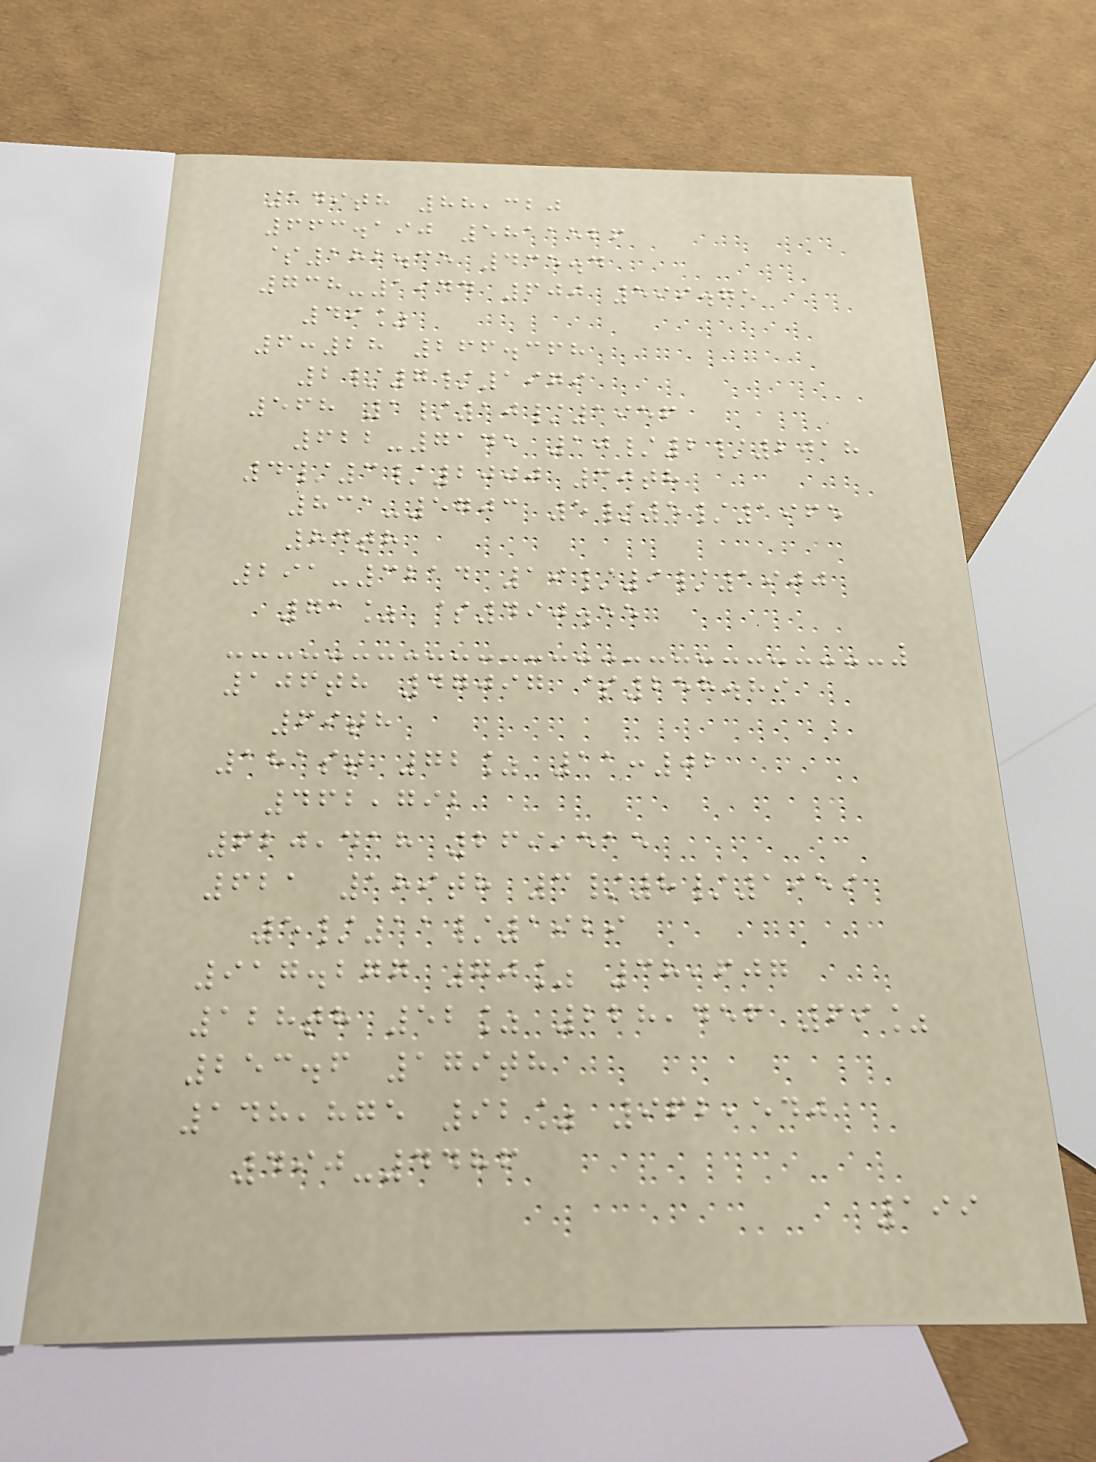149th 88,320
663.190 5811526
$182.35 435.4
738-1944 600 599.75
49%
6:28 266.368
2/7/1979
568 1/10/1956
622-7145 10/2/2018
4/3/2000 30th
831-5703 5/5/1965
84th
291-3214 19/9/1900
71% $490.55
106th 47097 $258.89
69th
181st 72% 11:02
462,792
620,418 269,515
621 189th 3/8/1959
5/11/1929
917.277 70% 38,607
128th 52% 228,456 69%
253.6 179th
148,875 92% 962,540
490-4486
199
